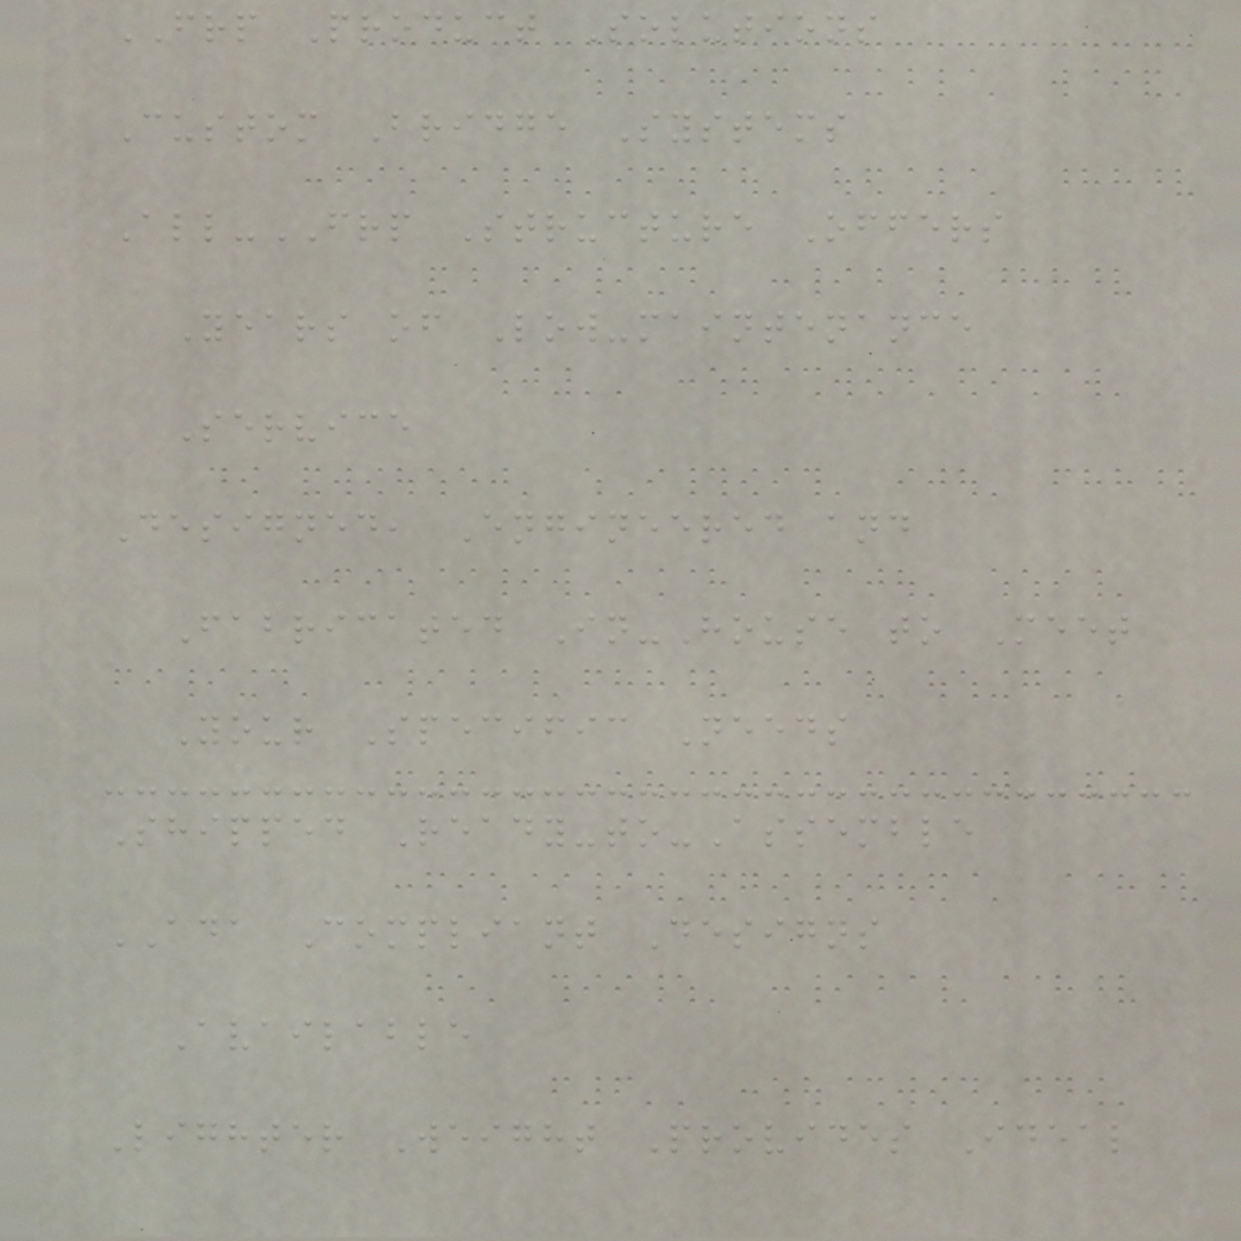FRP Product Solutions
Custom Bridge Systems
All-FRP Structure Offers
Years of Low-maintenance
Service
Designed, Engineered and
Fabricated In-House to Meet
Your Specific Needs
Shipped Ready-to-Assemble
ADA Compliant Designs
Available
Lighter Weight Provides Ideal
